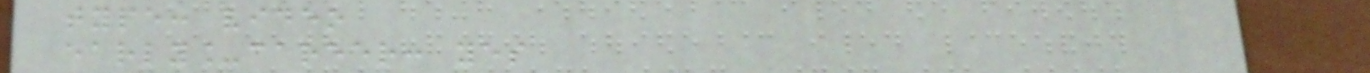type: video
early_career: yes
